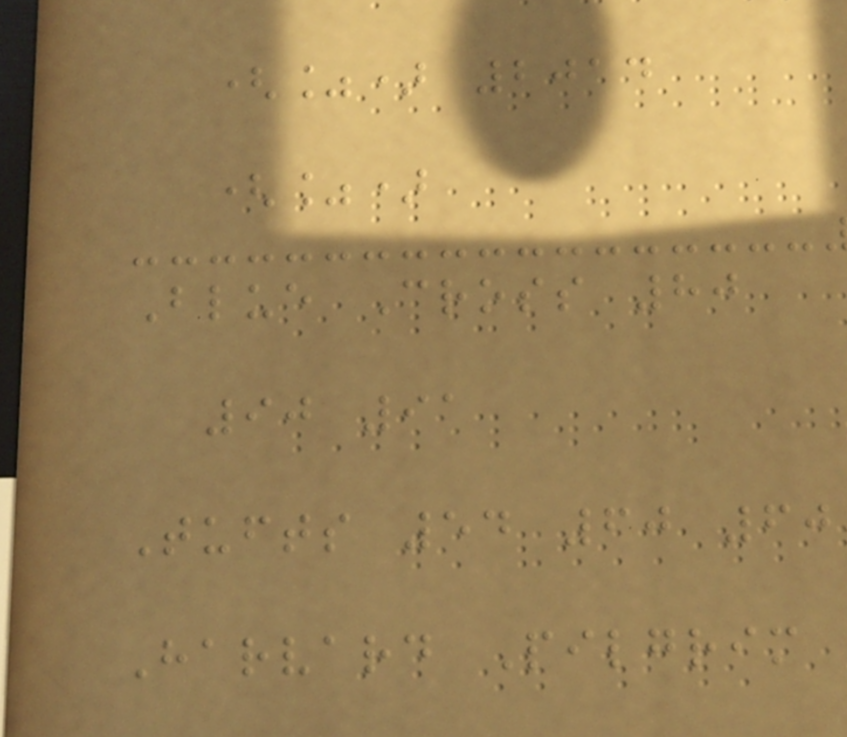(%) 2014
(%)
Blue Cross 80
90 91
Tufts 54 60 60
Harvard Pilgrim
